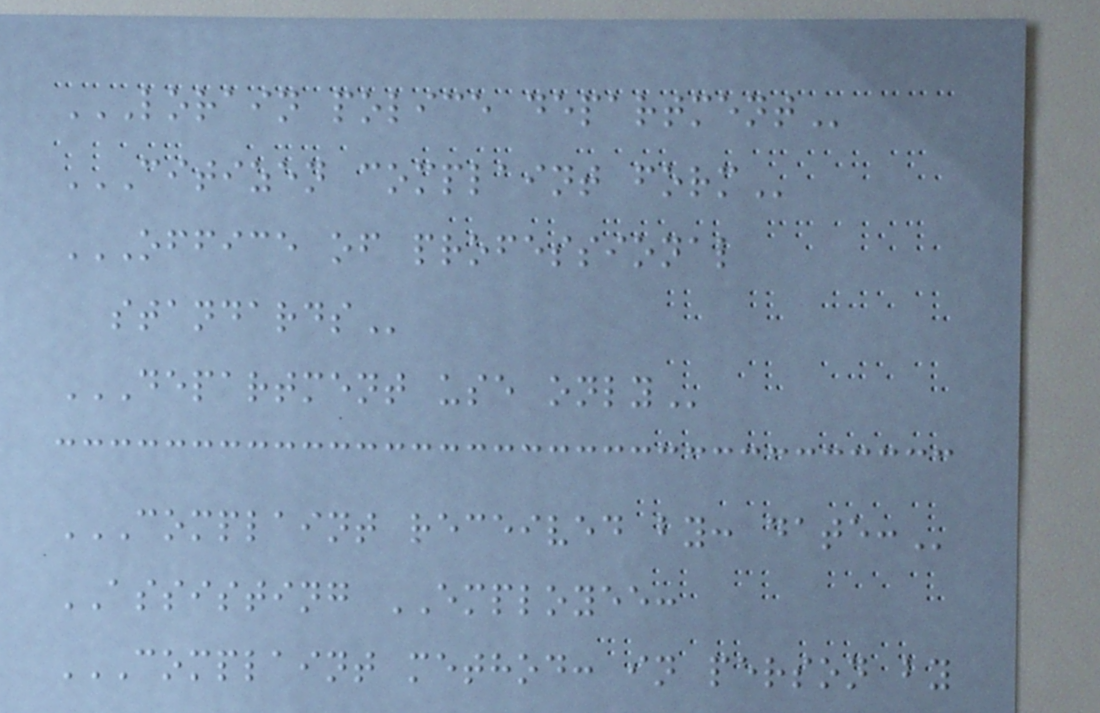LORAIN POLICE DEPARTMENT
CITIZEN COMPLAINT FORM
OFFICE OF PROFESSIONAL
STANDARDS
DEPARTMENT USE ONLY
COMPLAINT RECEIVED BY: DATE:
ASSISTING EMPLOYEE:
COMPLAINT METHOD: IN PERSON BY
